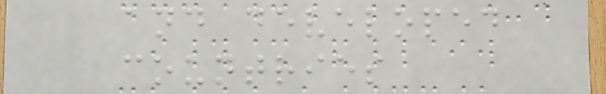and developed
countries
